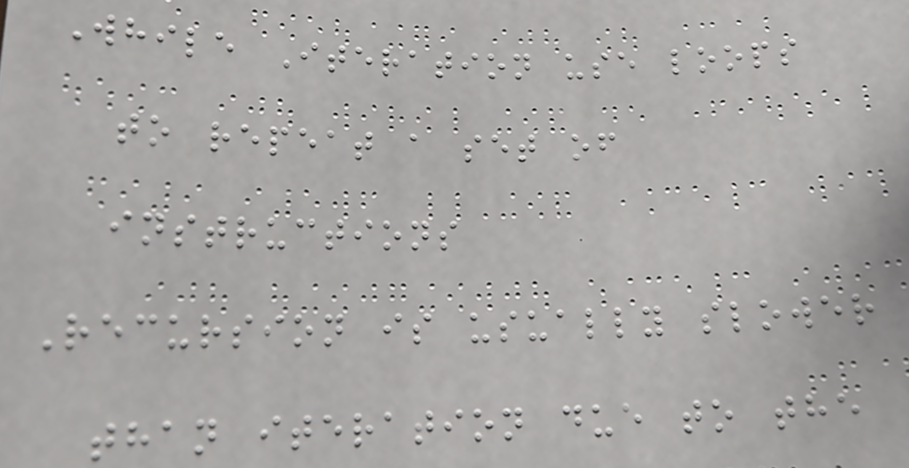While Iteration use loops
to repeat a set of
instructions
Recursion is usually slower
than iteration due to the
